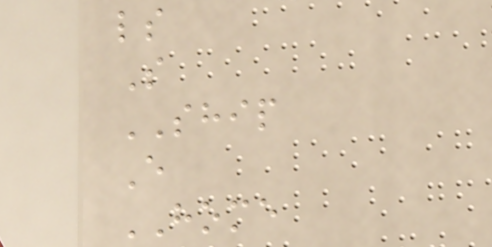ls
S
SHIP
E
HOME
